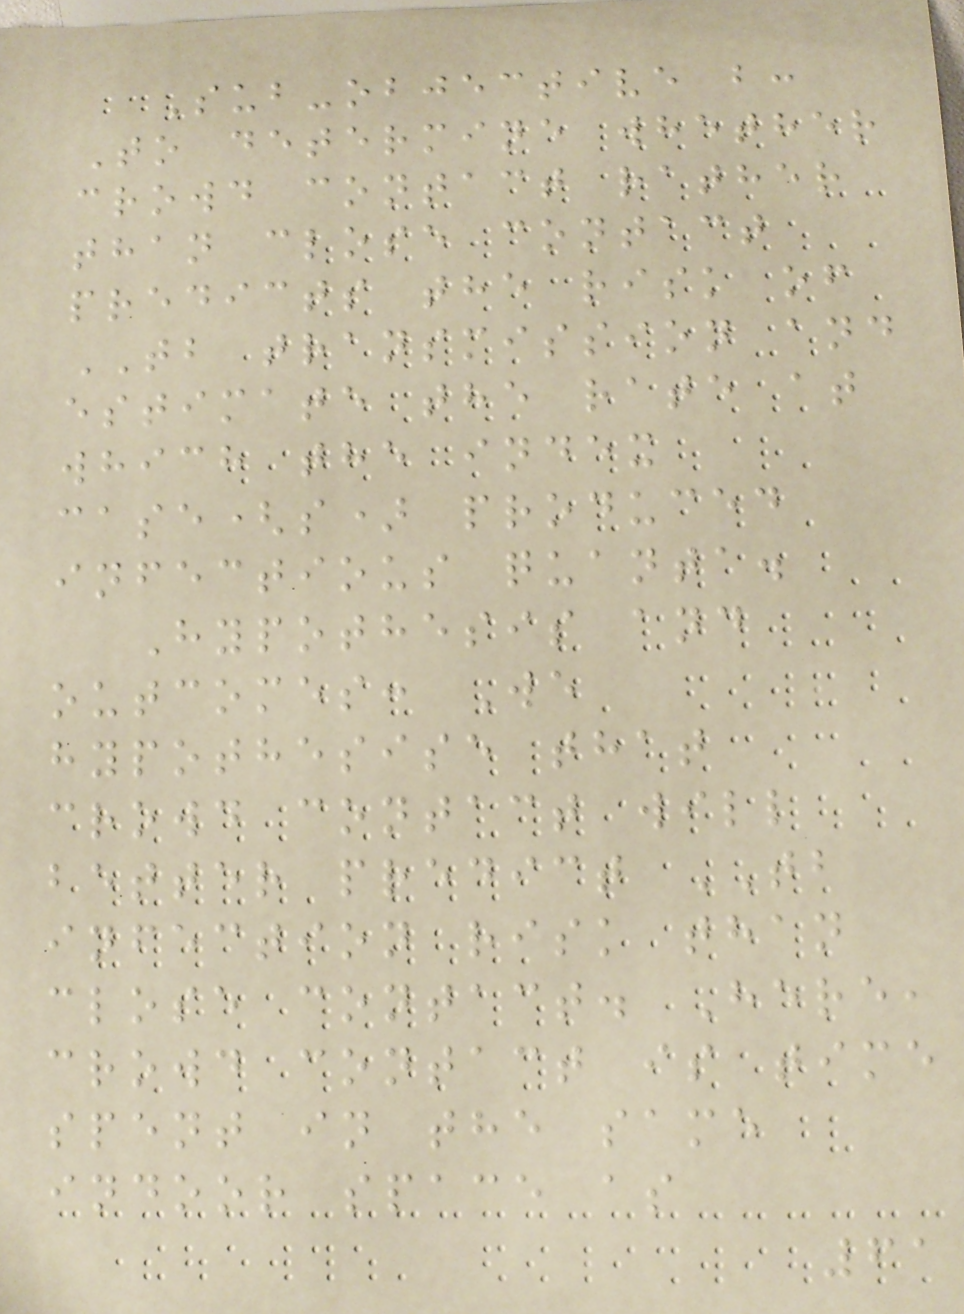Sub-objective b:
To determine whether
crowd contact rather
than close contact
predicts the risk of
TB transmission and
estimate the rate at
which the index
case(s) produced
infectious quanta.
Hypothesis and
outcomes: We
hypothesise that
crowd contact will
better predict TB
infection risk than
close contact. Here,
crowd contact is time
spent in the same
indoor space as
61
